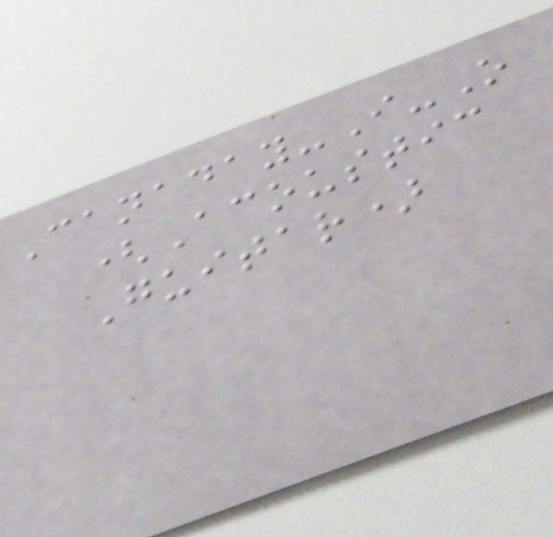Canaday-I-O
(Acoustic
Guitar)
